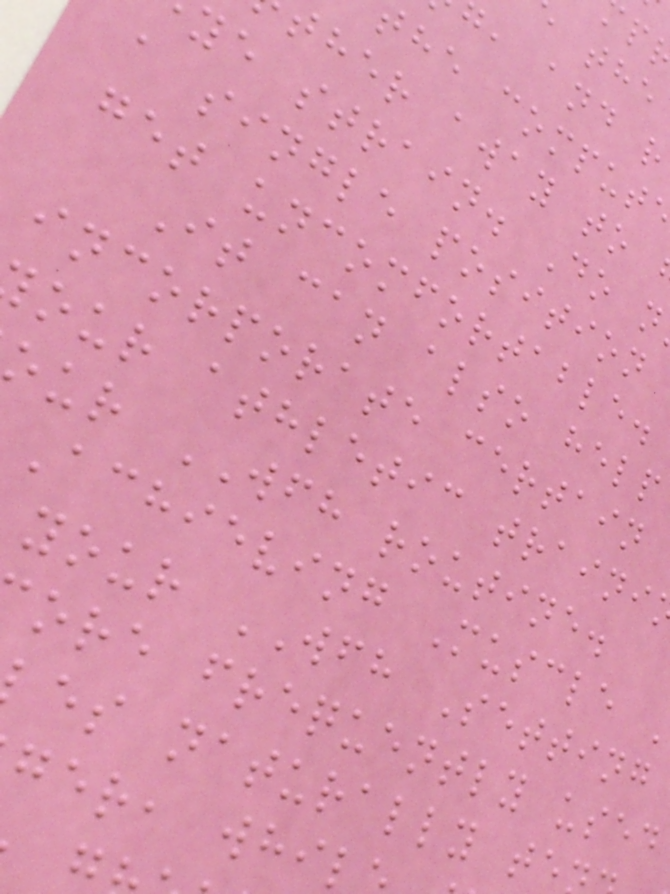, and r
the comput
ther away to
ye strain. Do n
a single position
get uncomfortable.
It can also help
incorporate certain
our athletic traini
our WFH routine.
Achieving Muscle
your WFH Setting
ore frequently used
es naturally te
ger, whil
